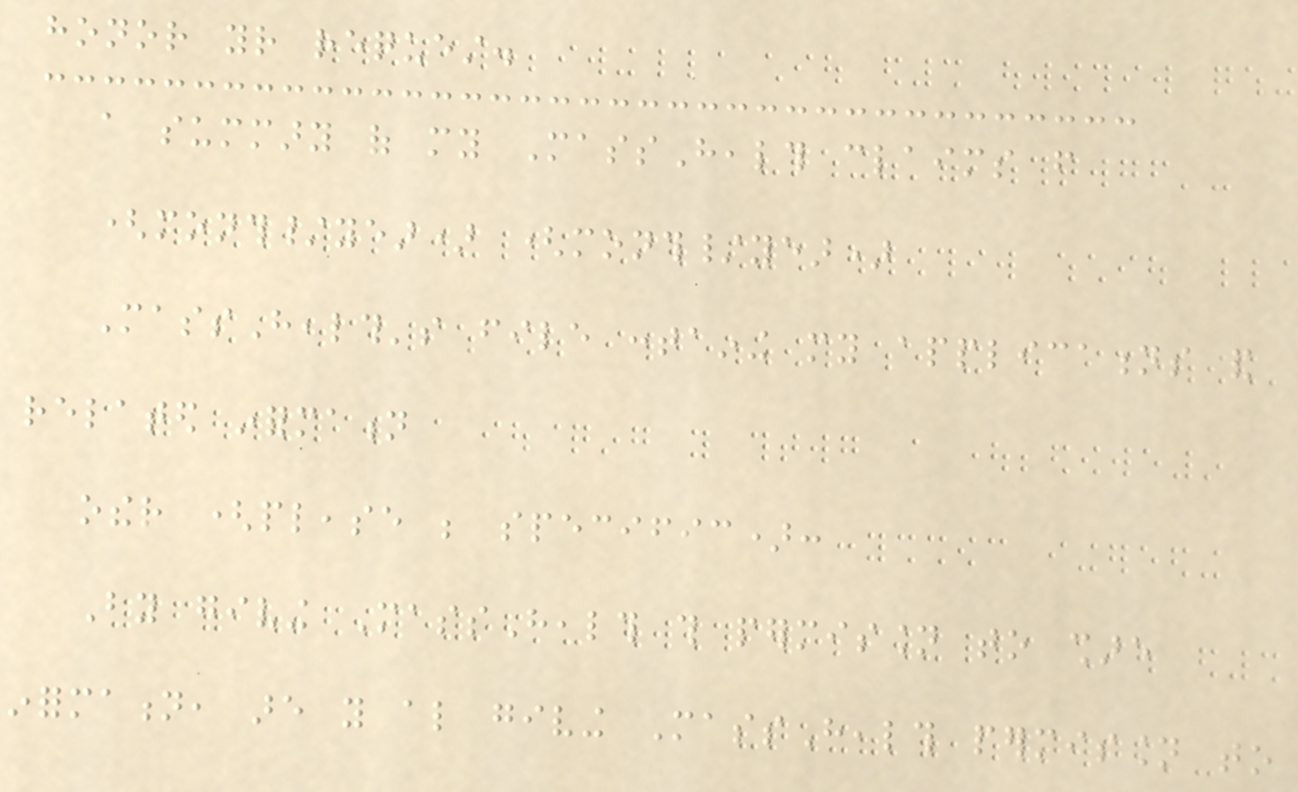honor your request.
a summary of my MassHealth claims from
(month/year) (month/year)
MassHealth's file containing my applications and
related information
other (please be specific):
By giving MassHealth this permission to share
information, are you also giving MassHealth permission to
